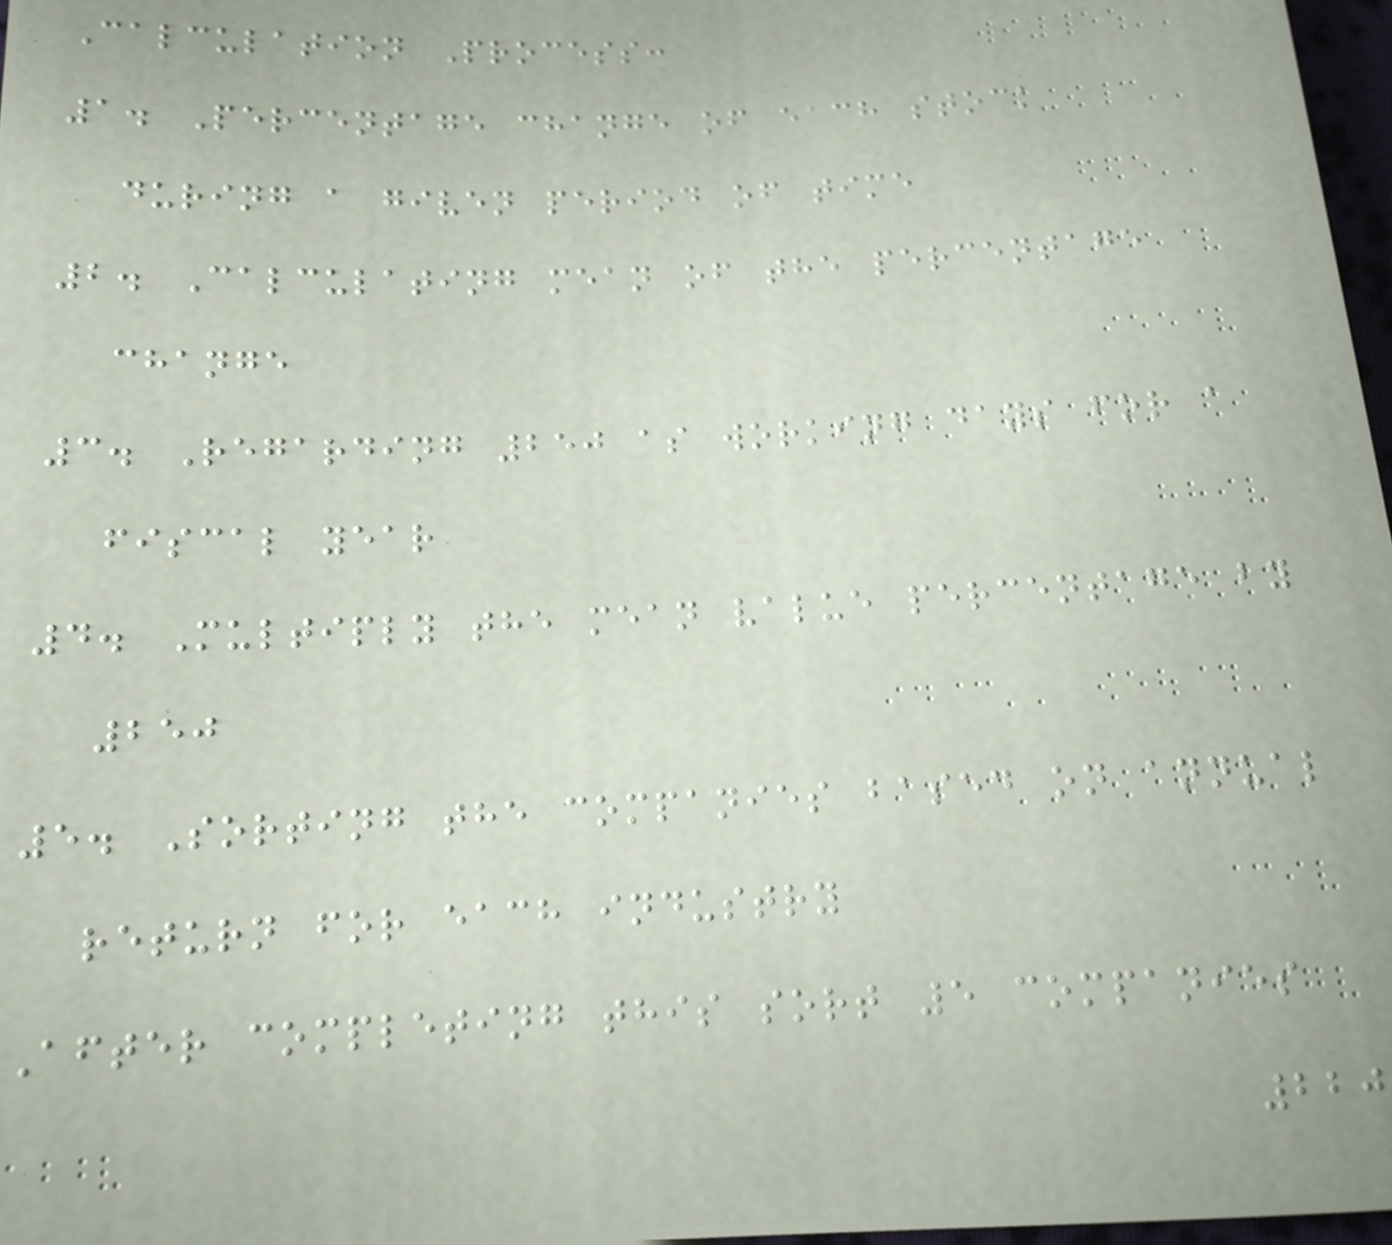Calculation Process:
1. Percentage change of each stock
during a given period of time
2. Calculating mean of the percentage
change
3. Regarding 250 as working days for a
fiscal year
4. Multiply the mean value percentage by
250
5. Sorting the companies based on annual
return for each industry
After completing this sort 5 companies
220
